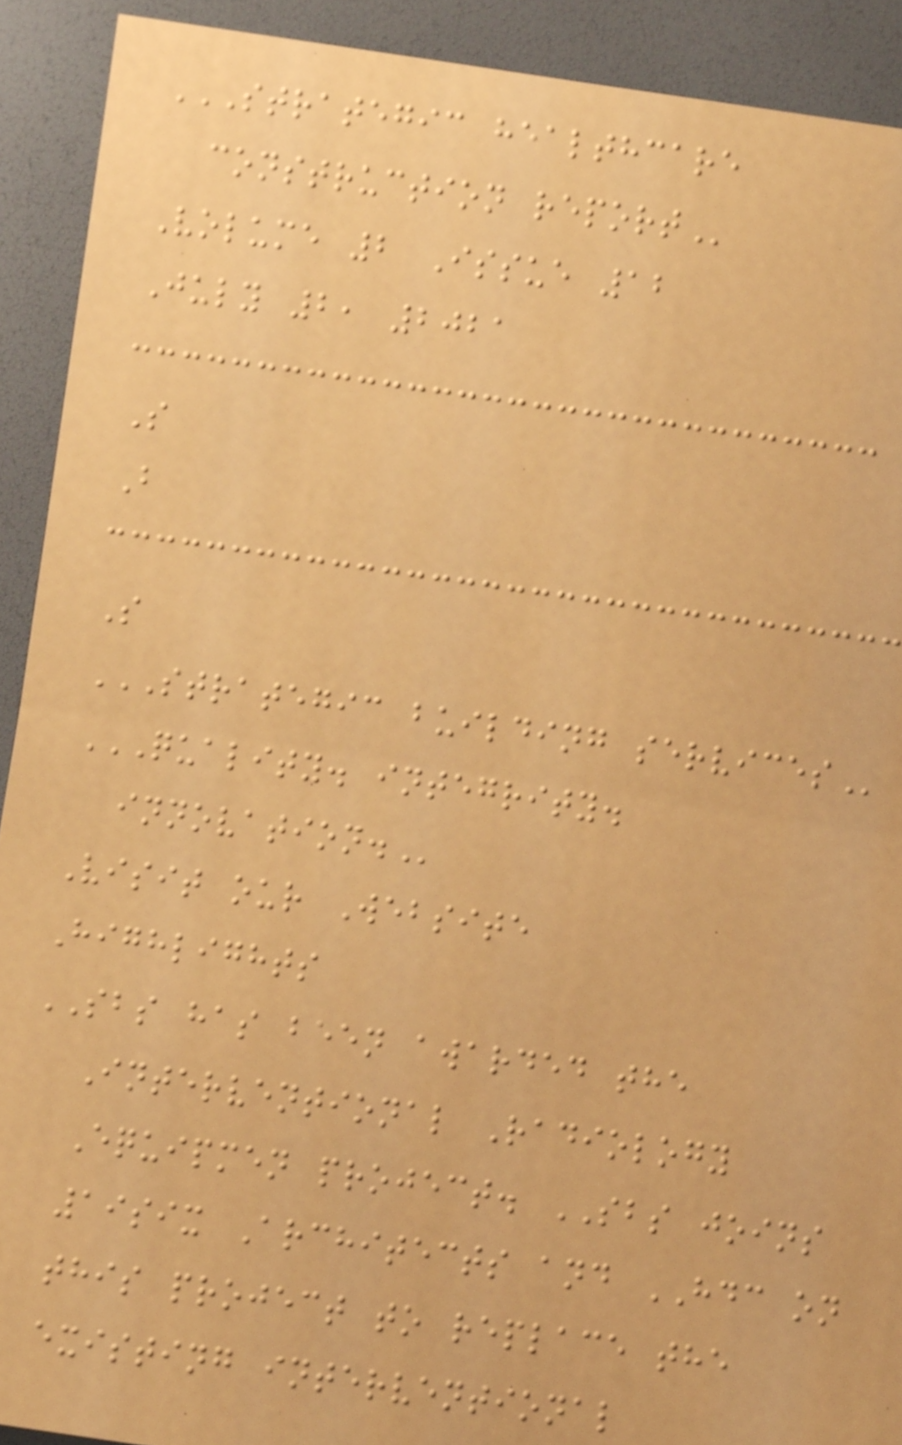STRATEGIC HEALTHCARE
CONSTRUCTION REPORT
Volume 2 Issue 12
July 2, 2021
S
B
S
STRATEGIC BUILDING SERVICES
QUALITY. INTEGRITY.
INNOVATION.
Visit our Website
Highlights
SBS has been awarded the
Interventional Radiology
Equipmen project. SBS joins
19six Architects and HDC on
this project to replace the
existing interventional
